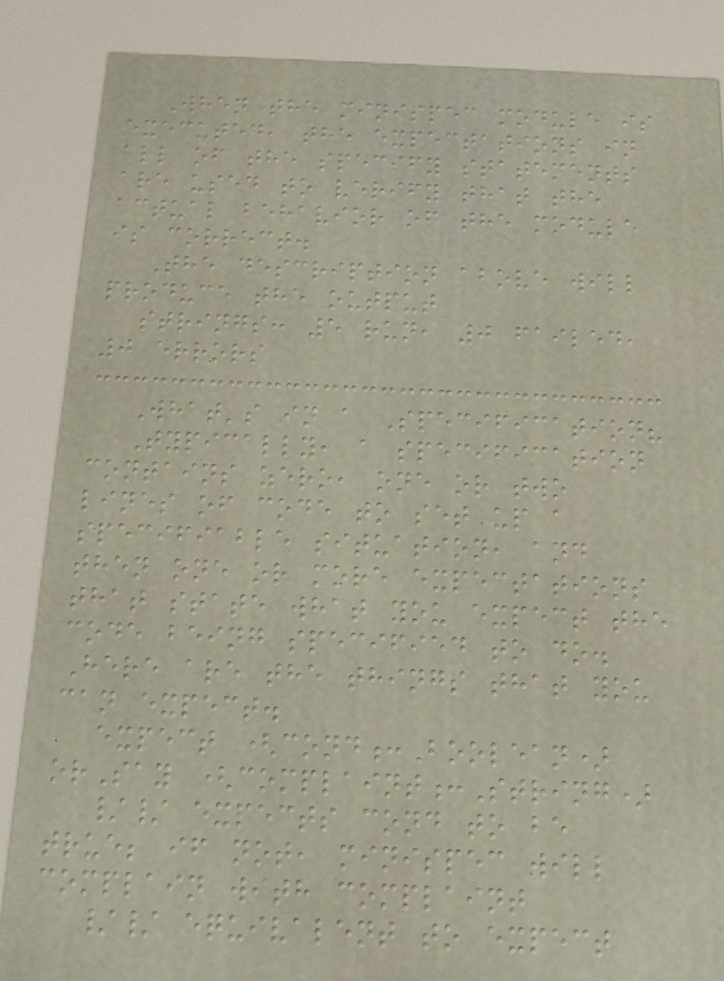When the minispec module is
executed, the expectations in
all of the specify statements
are used to verify that the
actual behavior of the module
is correct.
The description above will
produce the output
strings: 5 run, 0 failed,
0 errors
What's in a Specification?
Typically, a specification
contains zero, one or two
lines of code to set up a
specifiable situation, and
then one or more expectations
that state what you expect the
code being specified to do.
Here are the things that you
can expect.
expect (cond:Boolean)
orSay (complaint:String)
// expects cond to be
true; if not, minispec will
complain with complaint
// equivalent to expect
